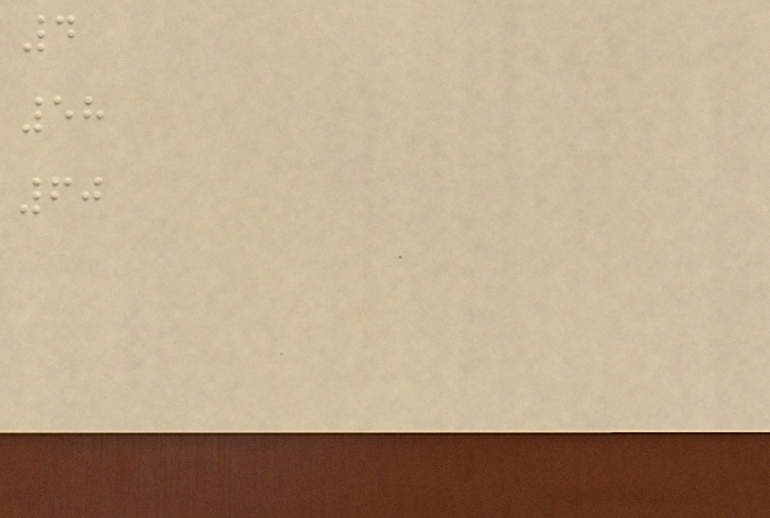4
58
60
